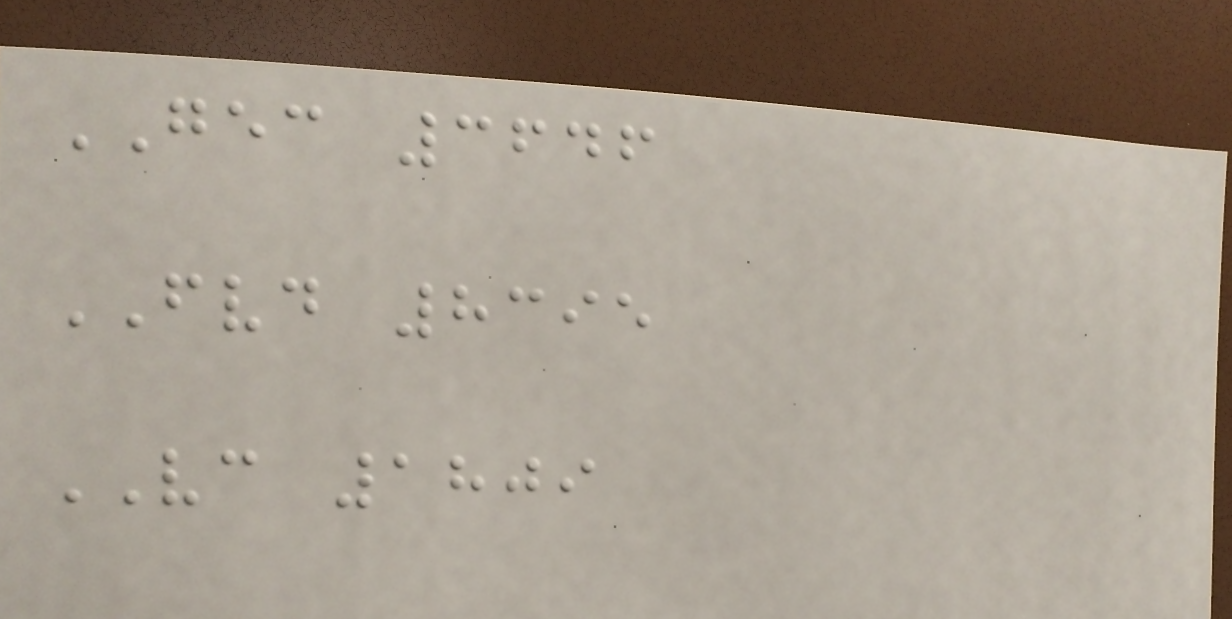GEC 3646
FVD 8395
VC 1809
